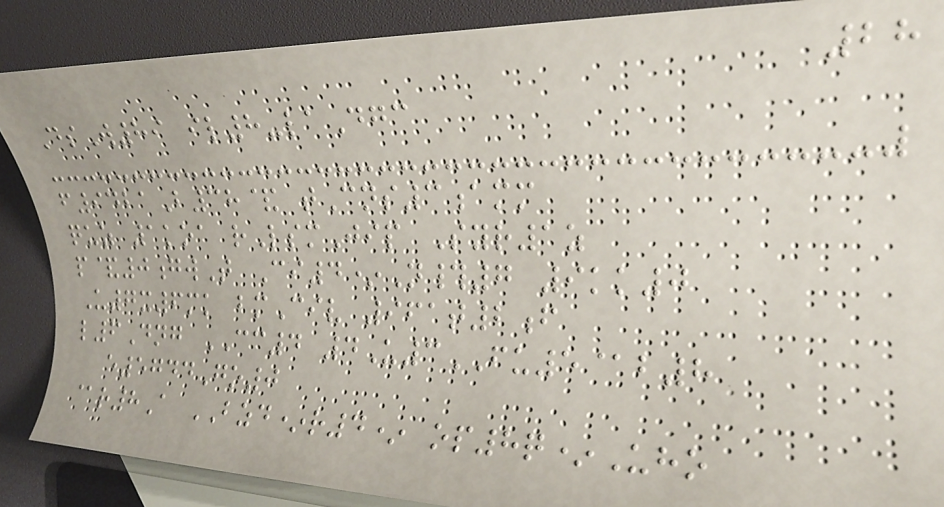28
DsW89 il8-laDgc
f9421B38& tCns3amm
quz 1koa rLsmJip Syr1z
p&0gwT Ci4*N#7 9kk0
U7x6mk bmCiv 961t2f
l6Dng CC4 4U3FU5@b8
e5744Go0
@r8A BZD*r4* op8q*Uho
